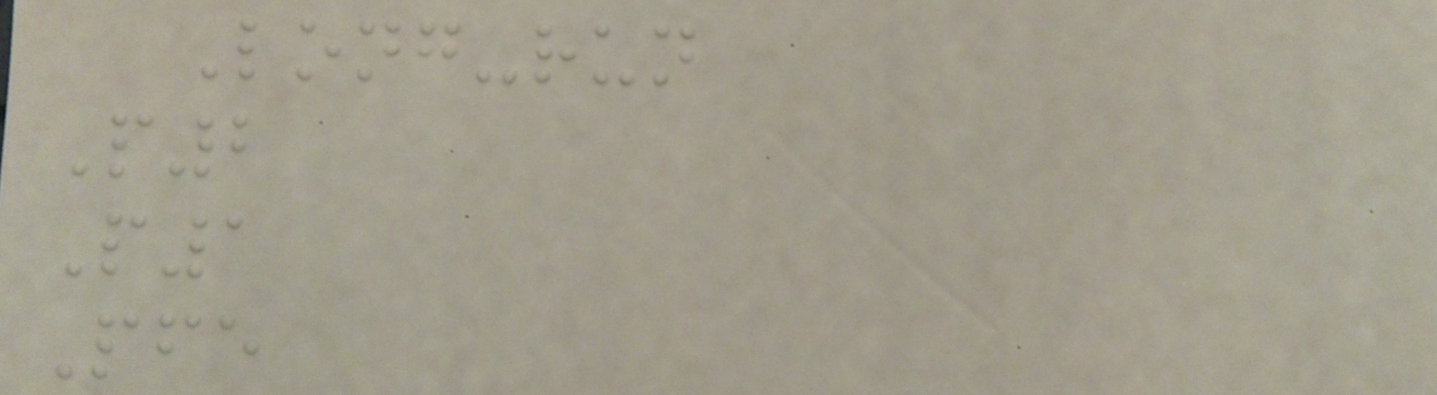Long-run
P2
P1
Pfe
